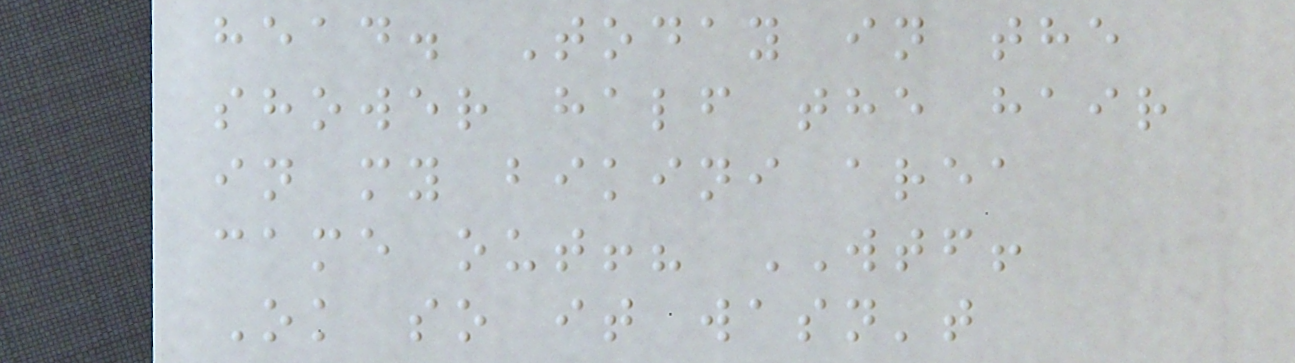head. Today in the
shower half the hair
in my bikini area
came out!? WTF!
Ok so it wasn't
